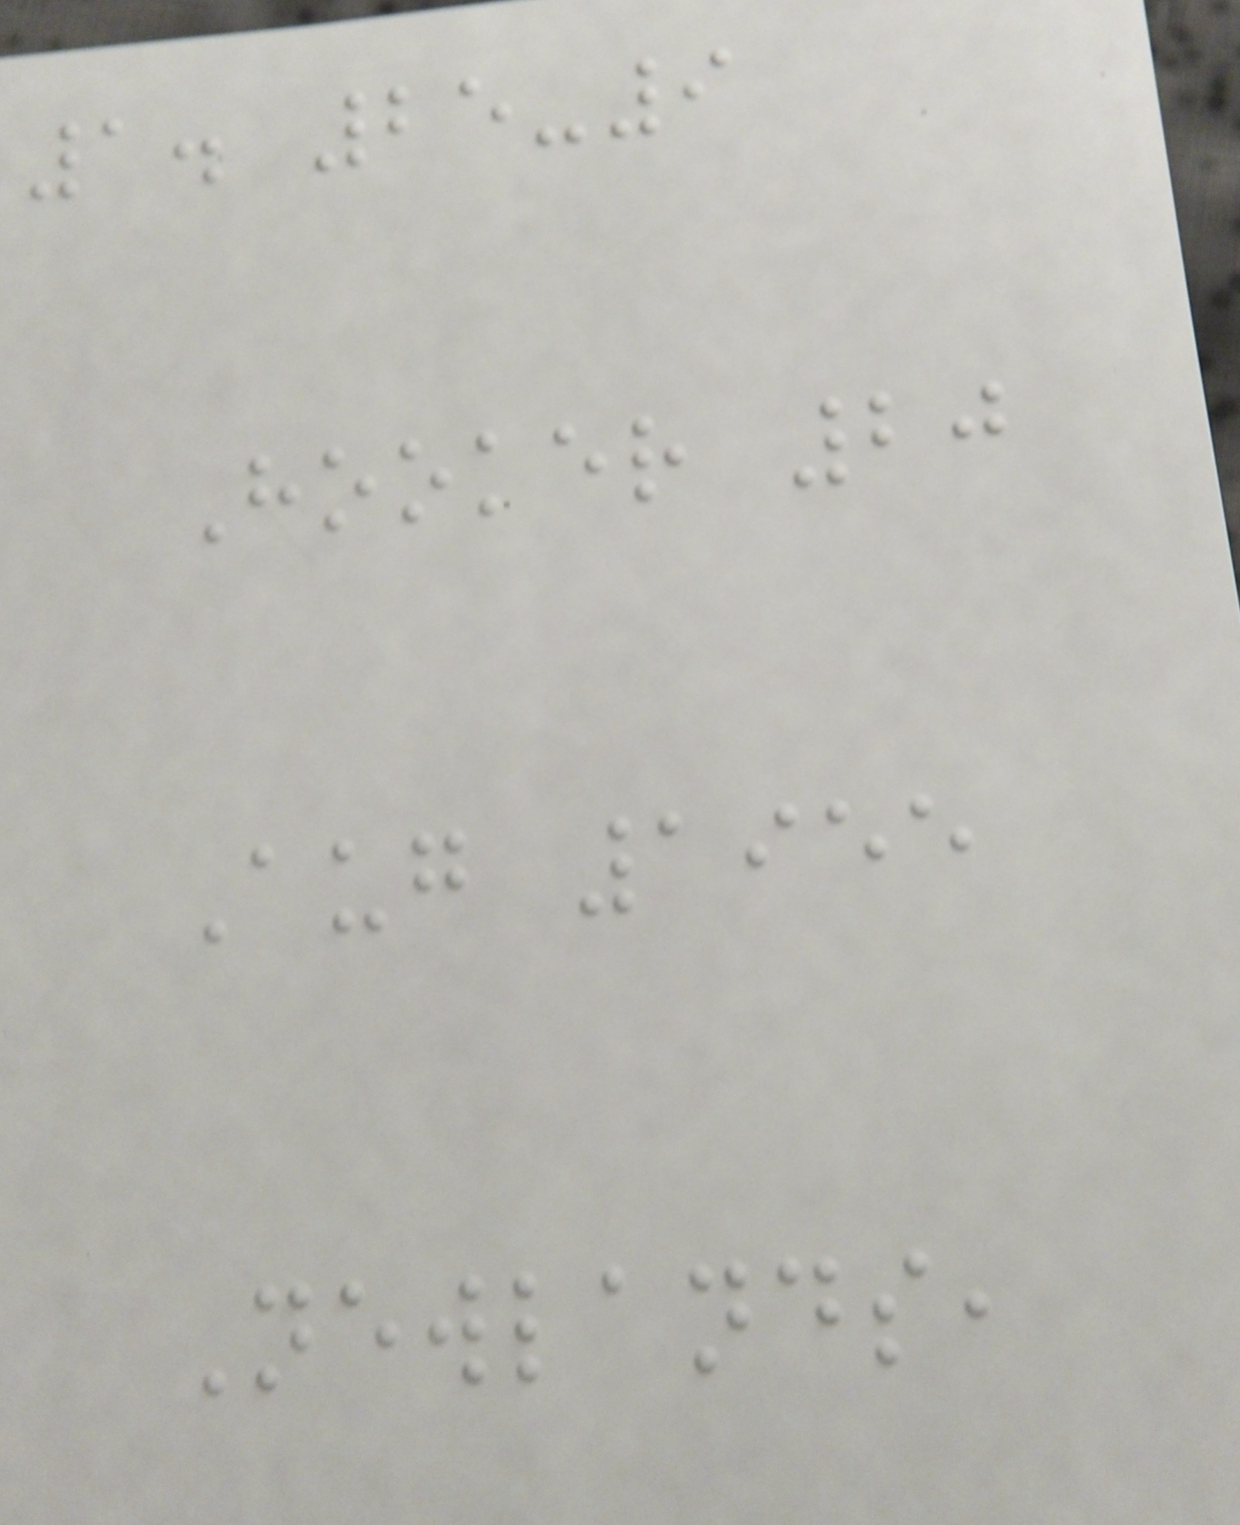1. 25-9
Hooker 20
Aug 1955
Newlands,
